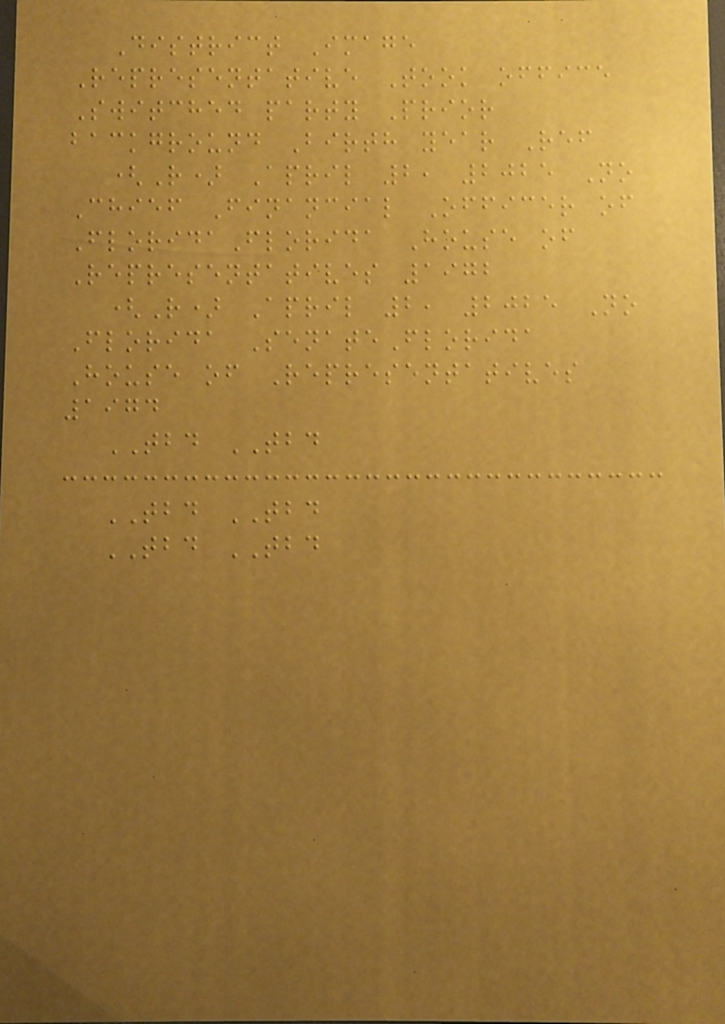District Image
Representative Took office
Switched party Prior
background Birth year Ref
(R) April 2, 2025 No
Chief Financial Officer of
FloridaFlorida House of
Representatives 1972
(R) April 2, 2025 No
Florida SenateFlorida
House of Representatives
1974
TBD TBD
TBD TBD
TBD TBD
